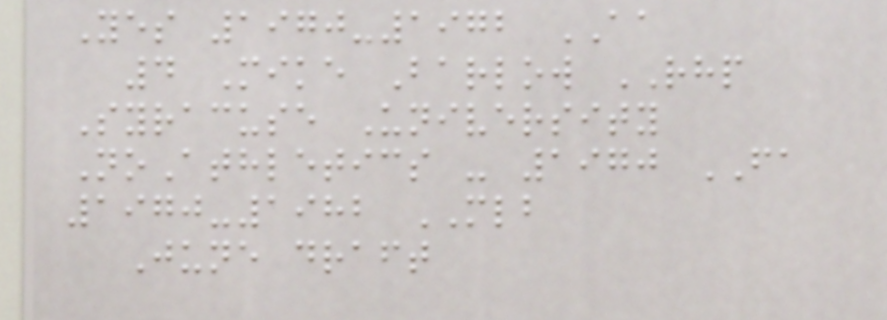Yes 1970-1972 AA
4 Mike Barlow RHP
Syracuse University
NoAthletics - 1970 FA
1970-1982 MLB
June draft
